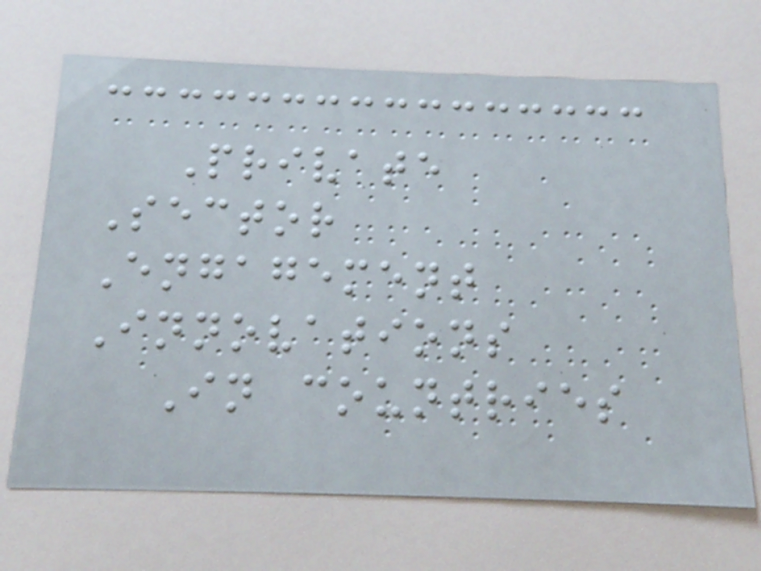Private
Sector
Engagement
Innovations
In countries
